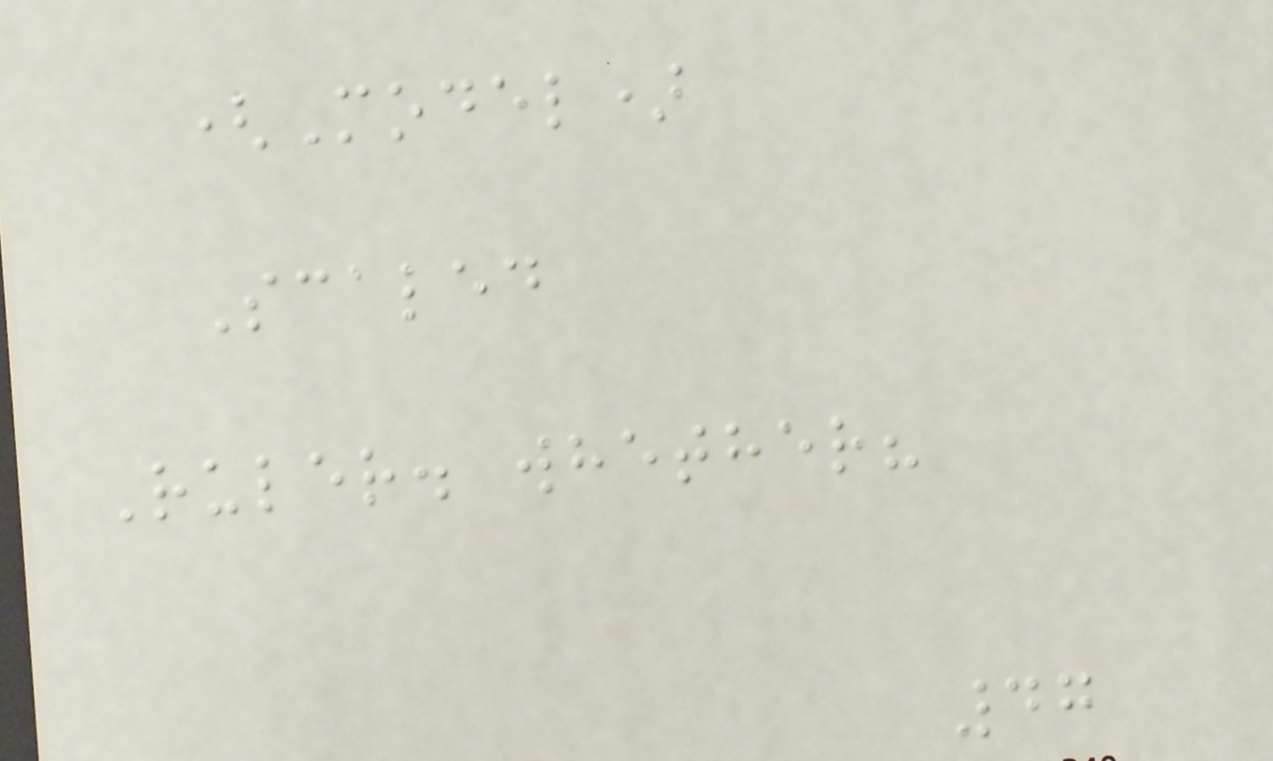(Model)
Scaled
Ruler. whether?
47
